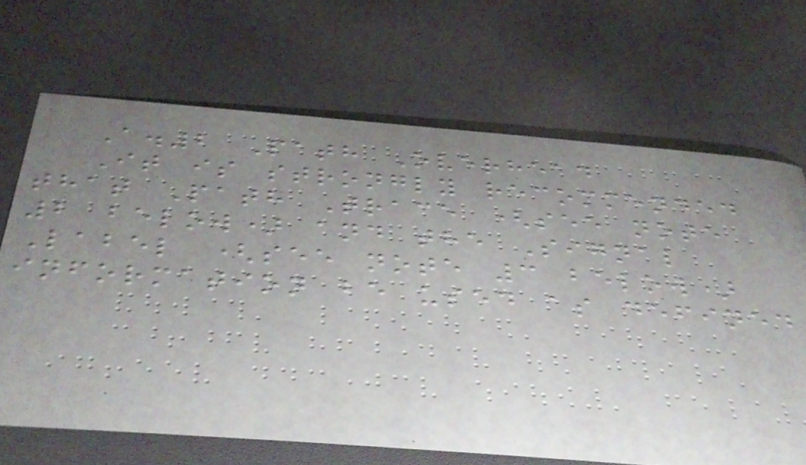A.2 Path Overhead
It is strongly recommended
that Path Trace (see note
2 below) and the Signal
Label (see note 3 below)
information be used as defined
